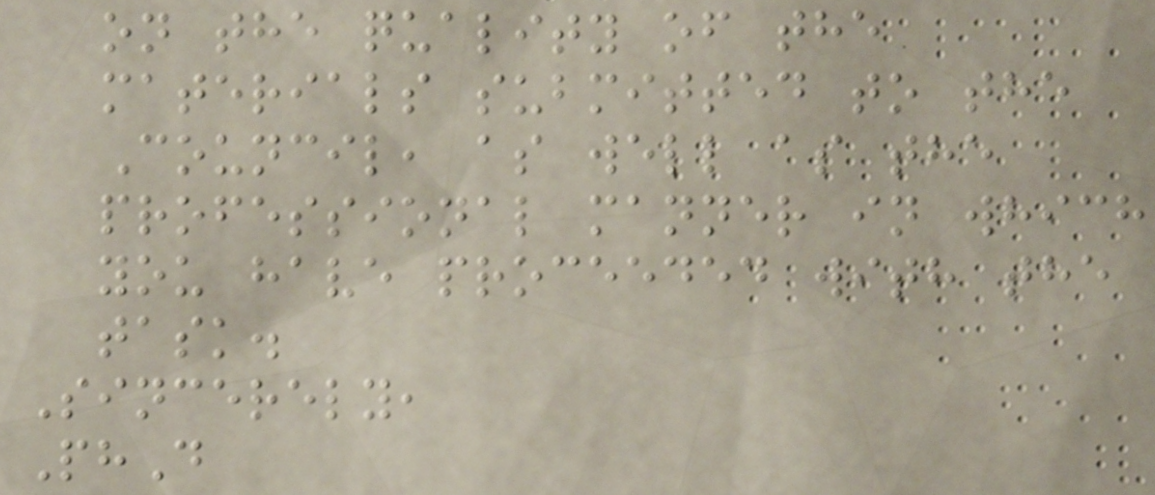on the quality of the
materials submitted to the
Council, as well as the
professional manner in which
you have proceeded with the
task.
Sincerely,
PhD
